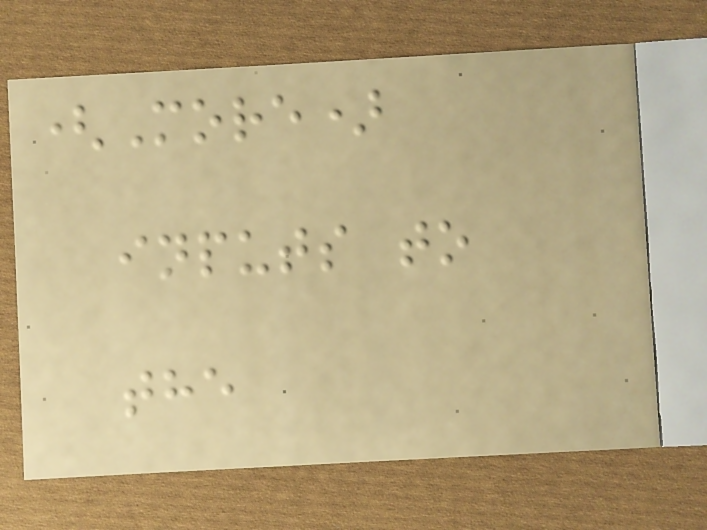(More)
inputs to
the
